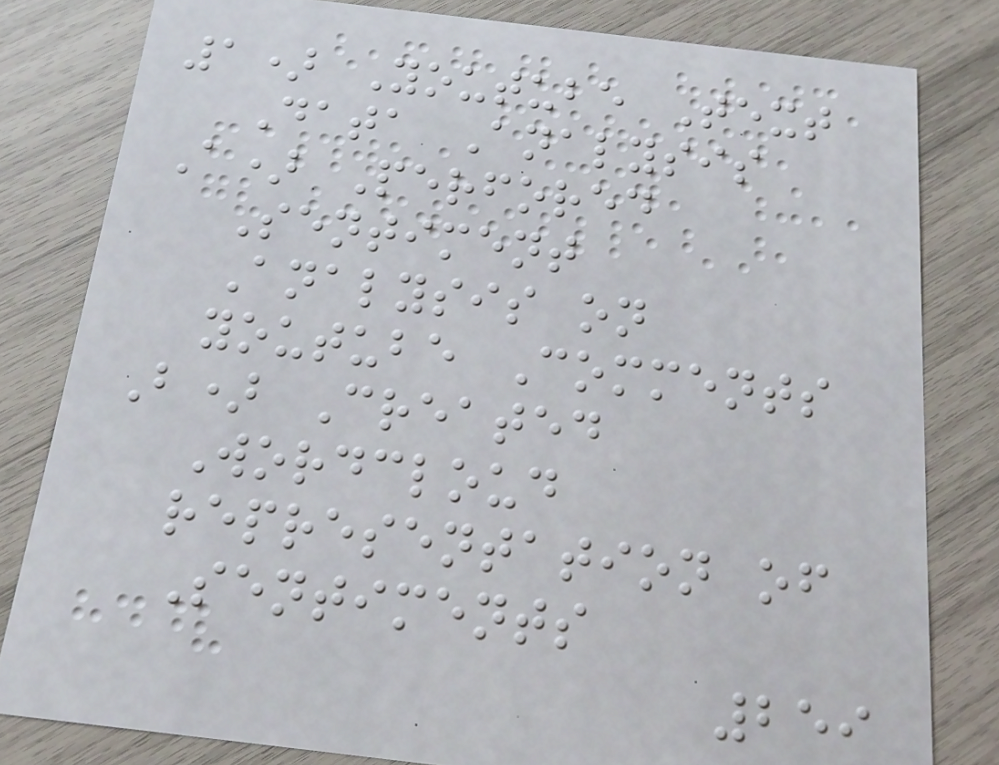1) Youtube Text
Data Analysis
A) Perfored
Sentiment
Analysis on
youtube Comments
B) Created
Wordcloud
representation of
Sentiments
259
